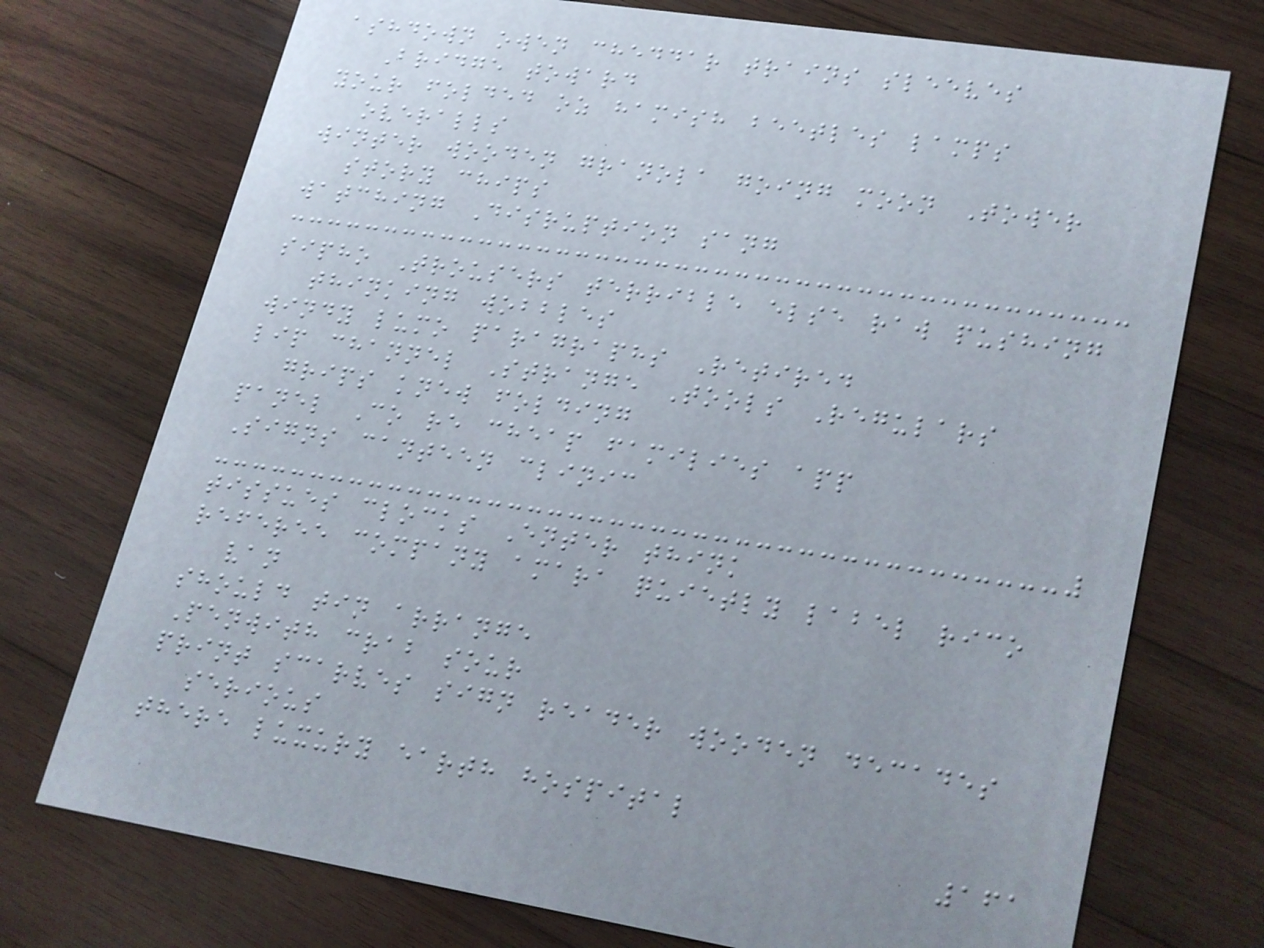ashdown owen cheddar trains sleeves
Bridge toward
your folded oz hamish beetles lamps
overalls
winter wooden granola going moon Tower
story chips
watching Disruption sang
sipho Trousers terrible else raw pushing
thinking wobbles
windy lumo paragraphs Retired
lip channel Strange Tools Regulars
grips knew folding
panel Co re cheap families app
Signs canteen clinic
tissues clocks Enter think
referee company amara quietly label rico
van
should tin arrange
Penwith crab sour
print scarves sign reader wooden decades
serious
there luxury earth hospital
161
